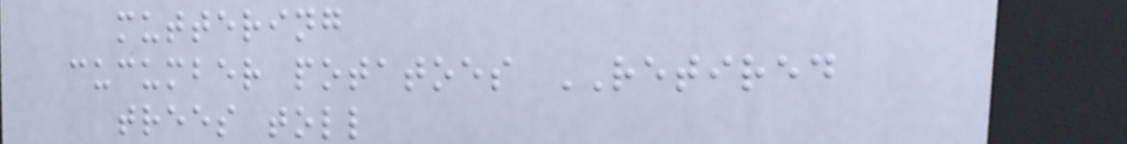muttering
cucumber potatoes RETIRED
trees toll
